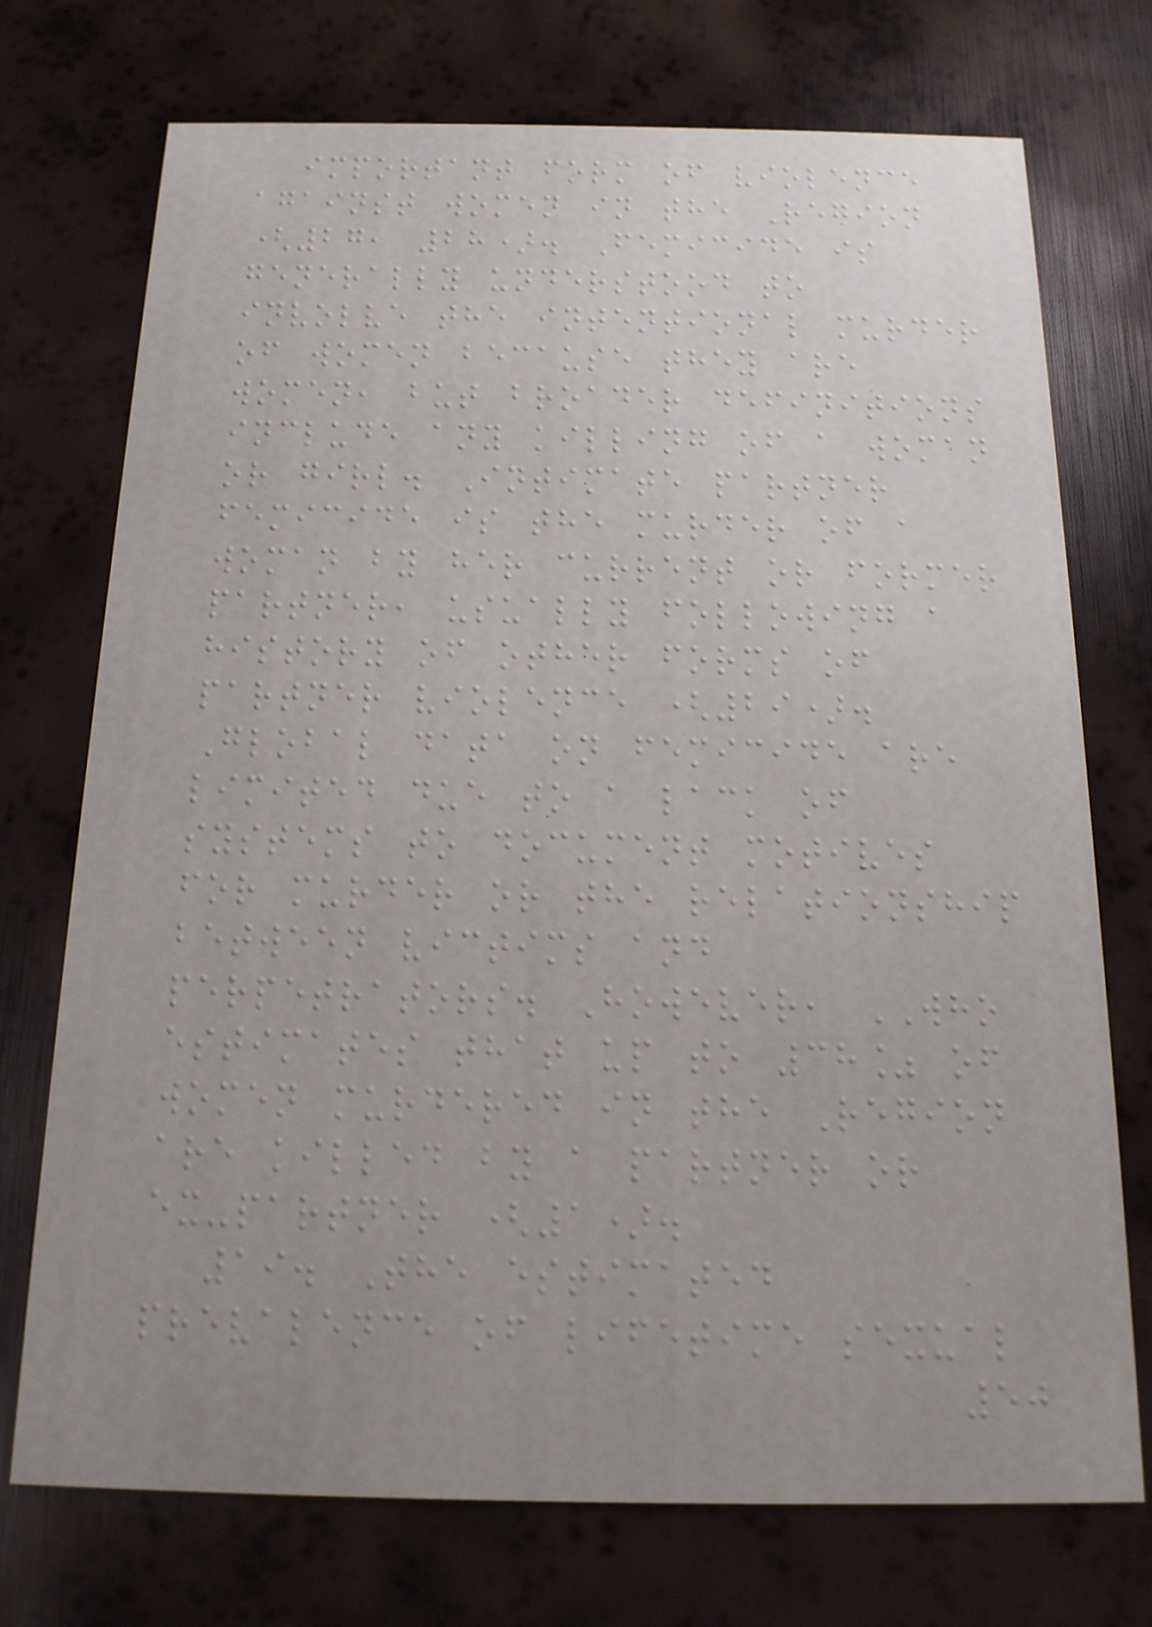important form of violence
against women in the Region
(27, 28). Femicide is
generally understood to
involve the intentional murder
of women because they are
women, but broader definitions
include any killing of a woman
or girl. Intimate partner
femicide is the murder of a
woman by her current or former
partner, usually following a
history of other forms of
partner violence (29).
Global data on femicide are
limited due to a lack of
systems to document motives
for murder or the relationship
between victims and
perpetrators. However, WHO
estimates that up to 38% of
women murdered in the Region
are killed by a partner or
ex-partner (1).
19. The estimated
prevalence of lifetime sexual
50
